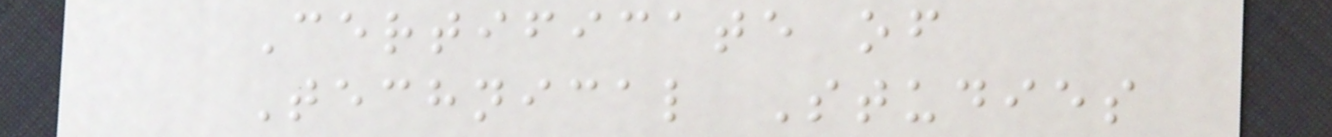Certificate of
Technical Studies
